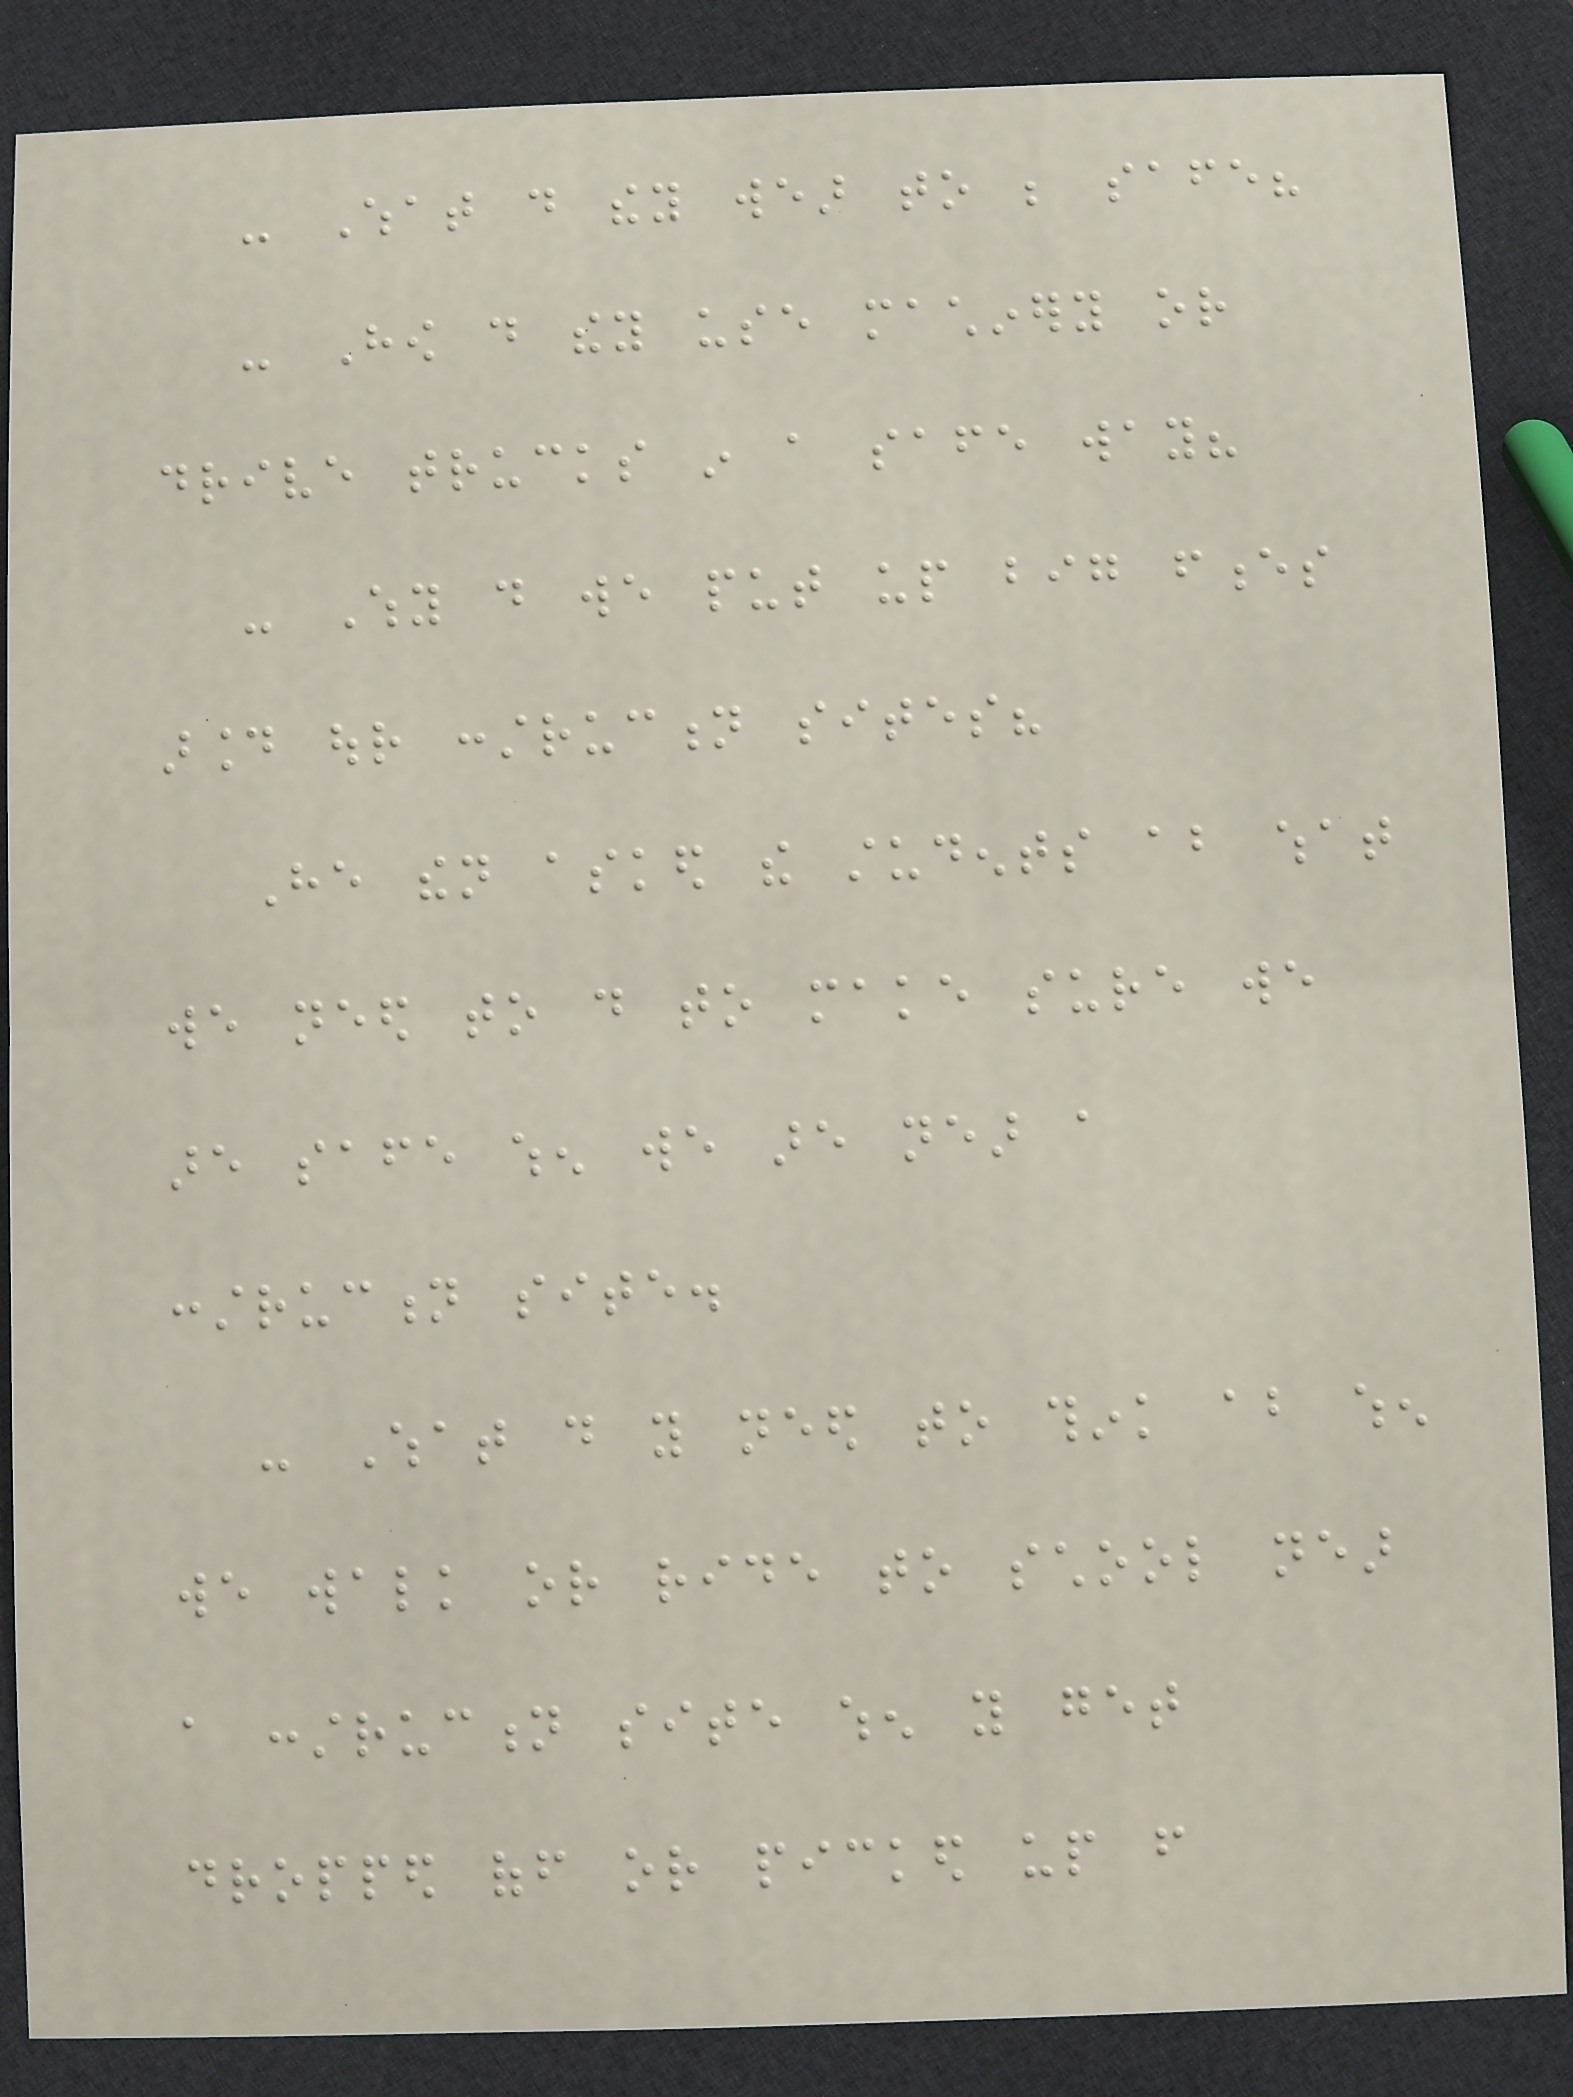- What do they wear to be safe?
- How do they use machinery or
drive trucks in a safe way?
- Why do we put up big fences
around our construction sites?
He then asked the students about what
we need to do to make sure we
are safe when we are near a
construction site.
- What do you need to think about when
we walk or ride to school near
a construction site when you get
dropped off or picked up from
